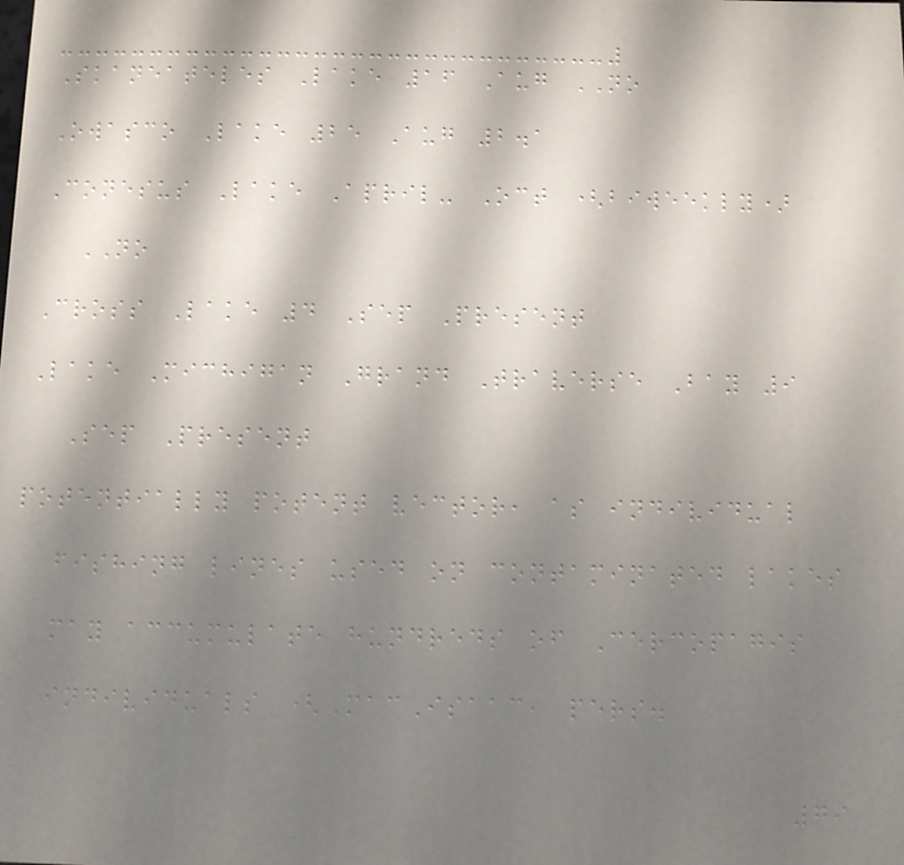Skaneateles Lake 16 Aug NO
Owasco Lake 25 Aug 2.1
Conesus Lake April- Oct (biweekly)
NO
Cross Lake 4 Sep Present
Lake Michigan Grand Traverse Bay 9
Sep Present
potentially potent vector, as individual
fishing lines used on contaminated lakes
may accumulate hundreds of Cercopagis
individuals (MacIsaac, pers.
79
